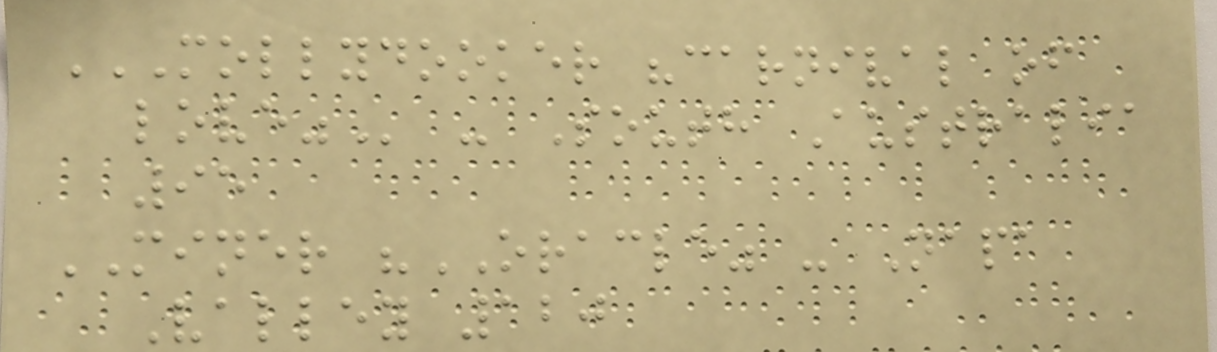MOLLYDOOKER "CARNIVAL OF
LOVE" - South Australia
95
MINER "ORACLE" - Napa
Valley 120
